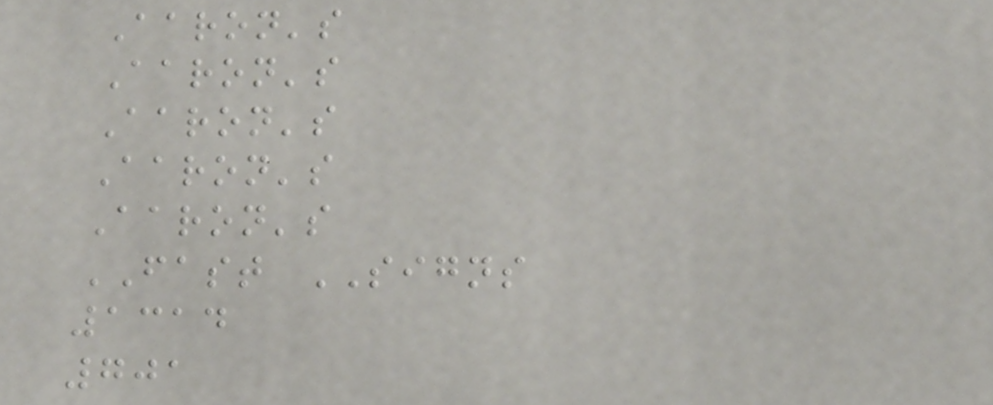Aaron's
Aaron's
Aaron's
Aaron's
Aaron's
FAST SIGNS
1314
701
